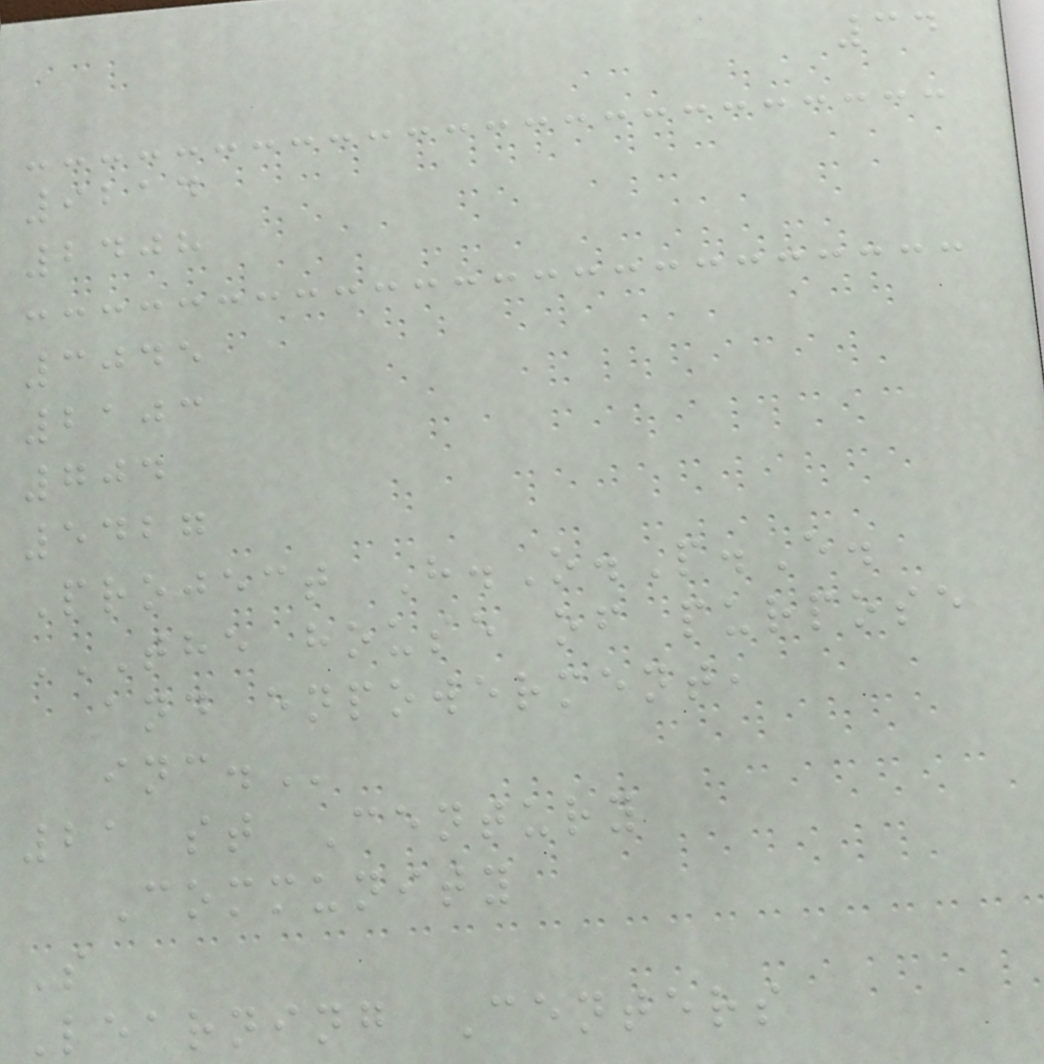34
9214
2408
3045
2103
704
5427
Project H.O.P.E.
THE HOUSE OF PURPOSE
AND ENPOWERMENT,
INC.
21 st Century
Community
S
Learning Centers
